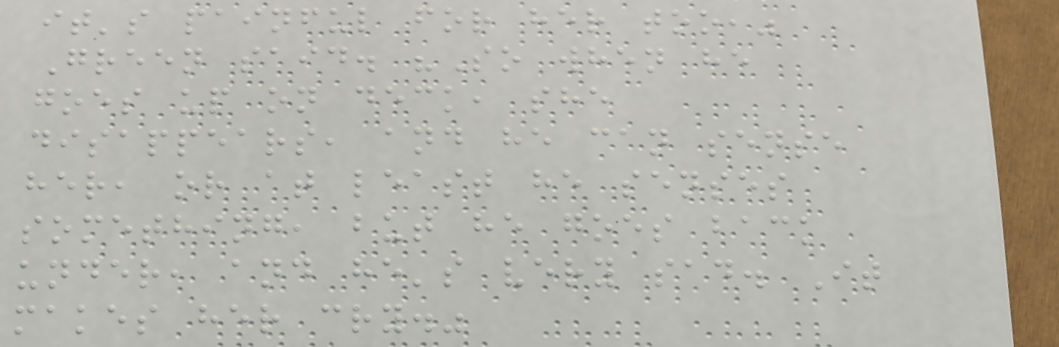it's painful for her too,"
Green said. "So when he
goes up on deck, she
disappears, and he can sense
her, or at least he senses
something, but he goes back
under, and he's very sad. It
makes her cry."
